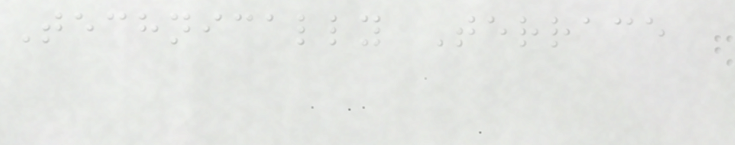Technically Terrace
